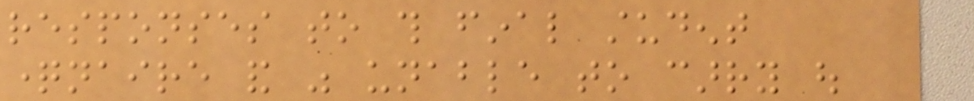responses to this final student
questionnaire and was unable to carry out
